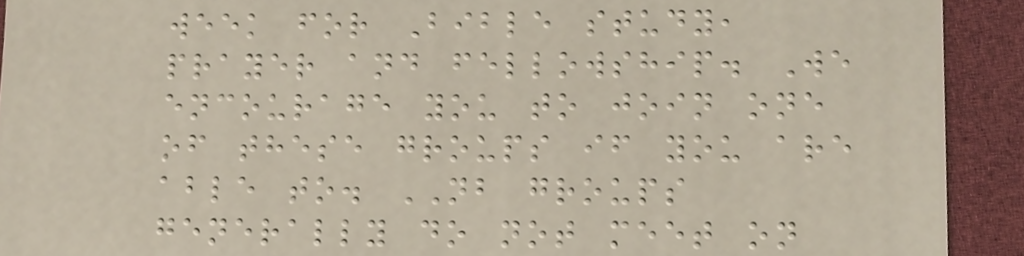week for Bible study,
prayer and fellowship. We
encourage you to join one
of these groups if you are
able to. NB groups
generally do not meet on
